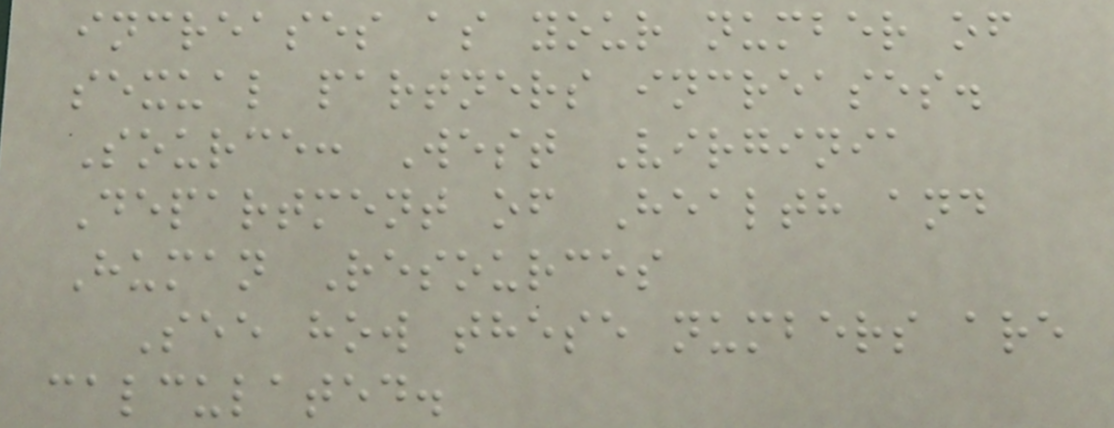increases as your number of
sexual partners increases.
Source: West Virginia
Department of Health and
Human Resources
See how these numbers are
calculated.
